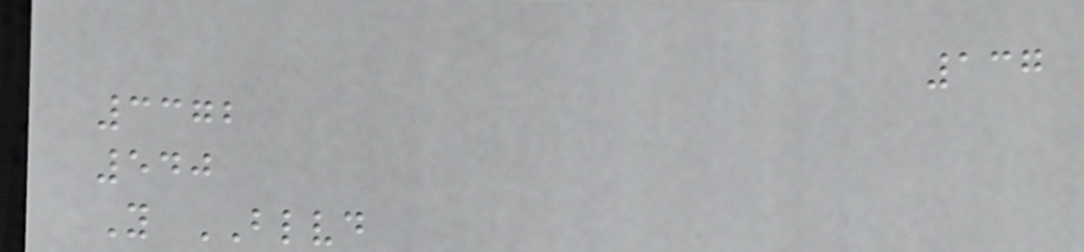137
3372
540
Y BLVD
